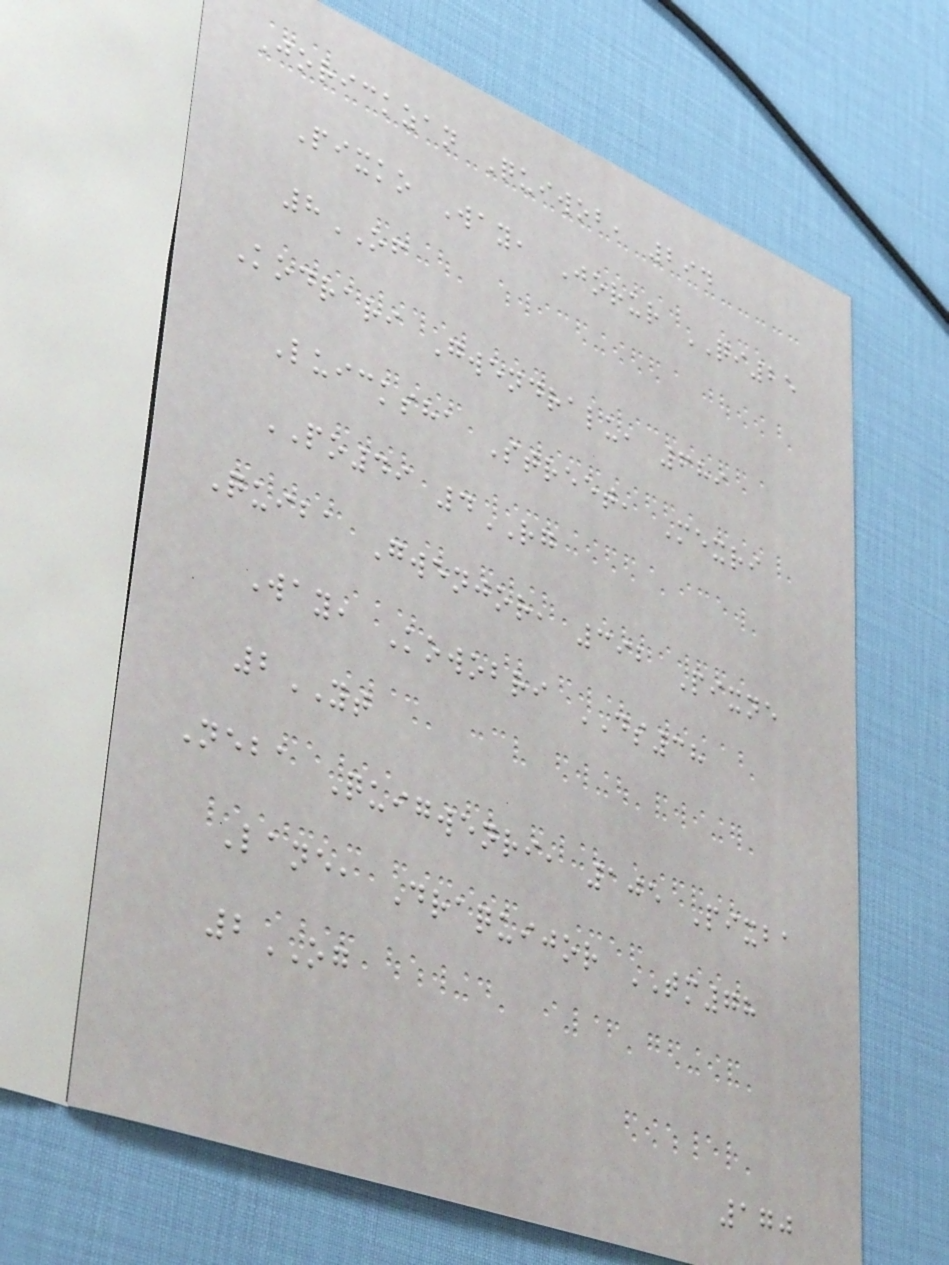Jorickzan Quiwob, 294
Pixko Way, Jorur QI25
8OF
Kodrari Gwendralu, 689
Luicksha Street, Mexri
PO49 4RG
Quiba Gwenjor, 392 Pixne
Way, Kowobri DS38
2YT
Neba Quigwenri, 105 Pixba
Lane, Draquijor TM78
2OG
170
